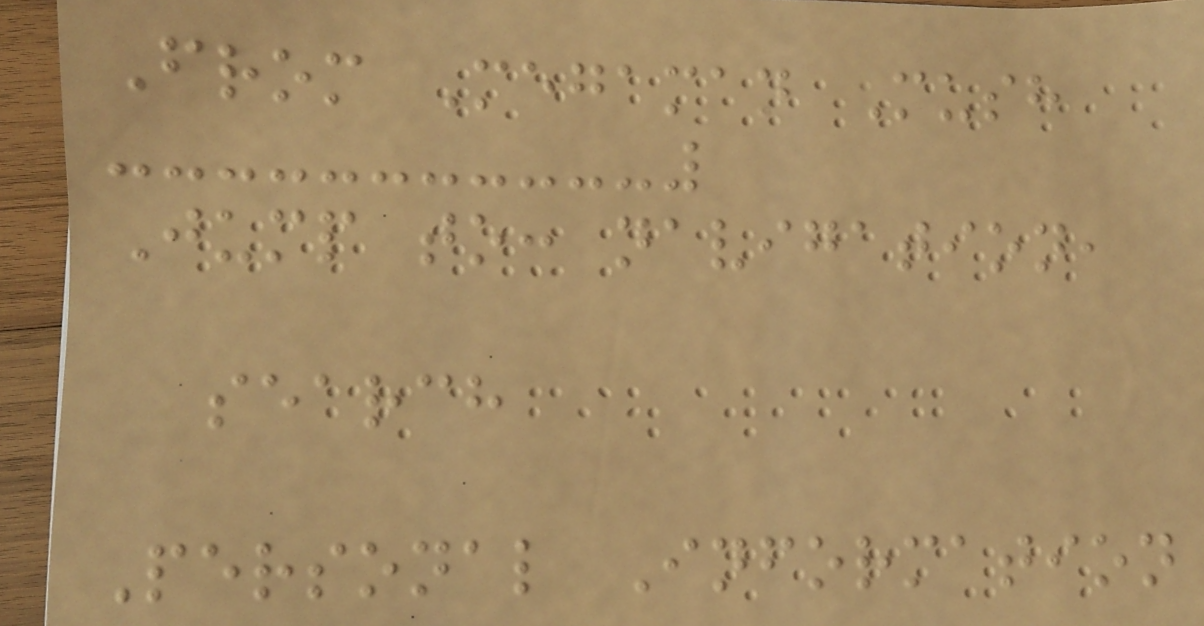From Megaman Mush
Jump to: navigation,
search
Personal Information
